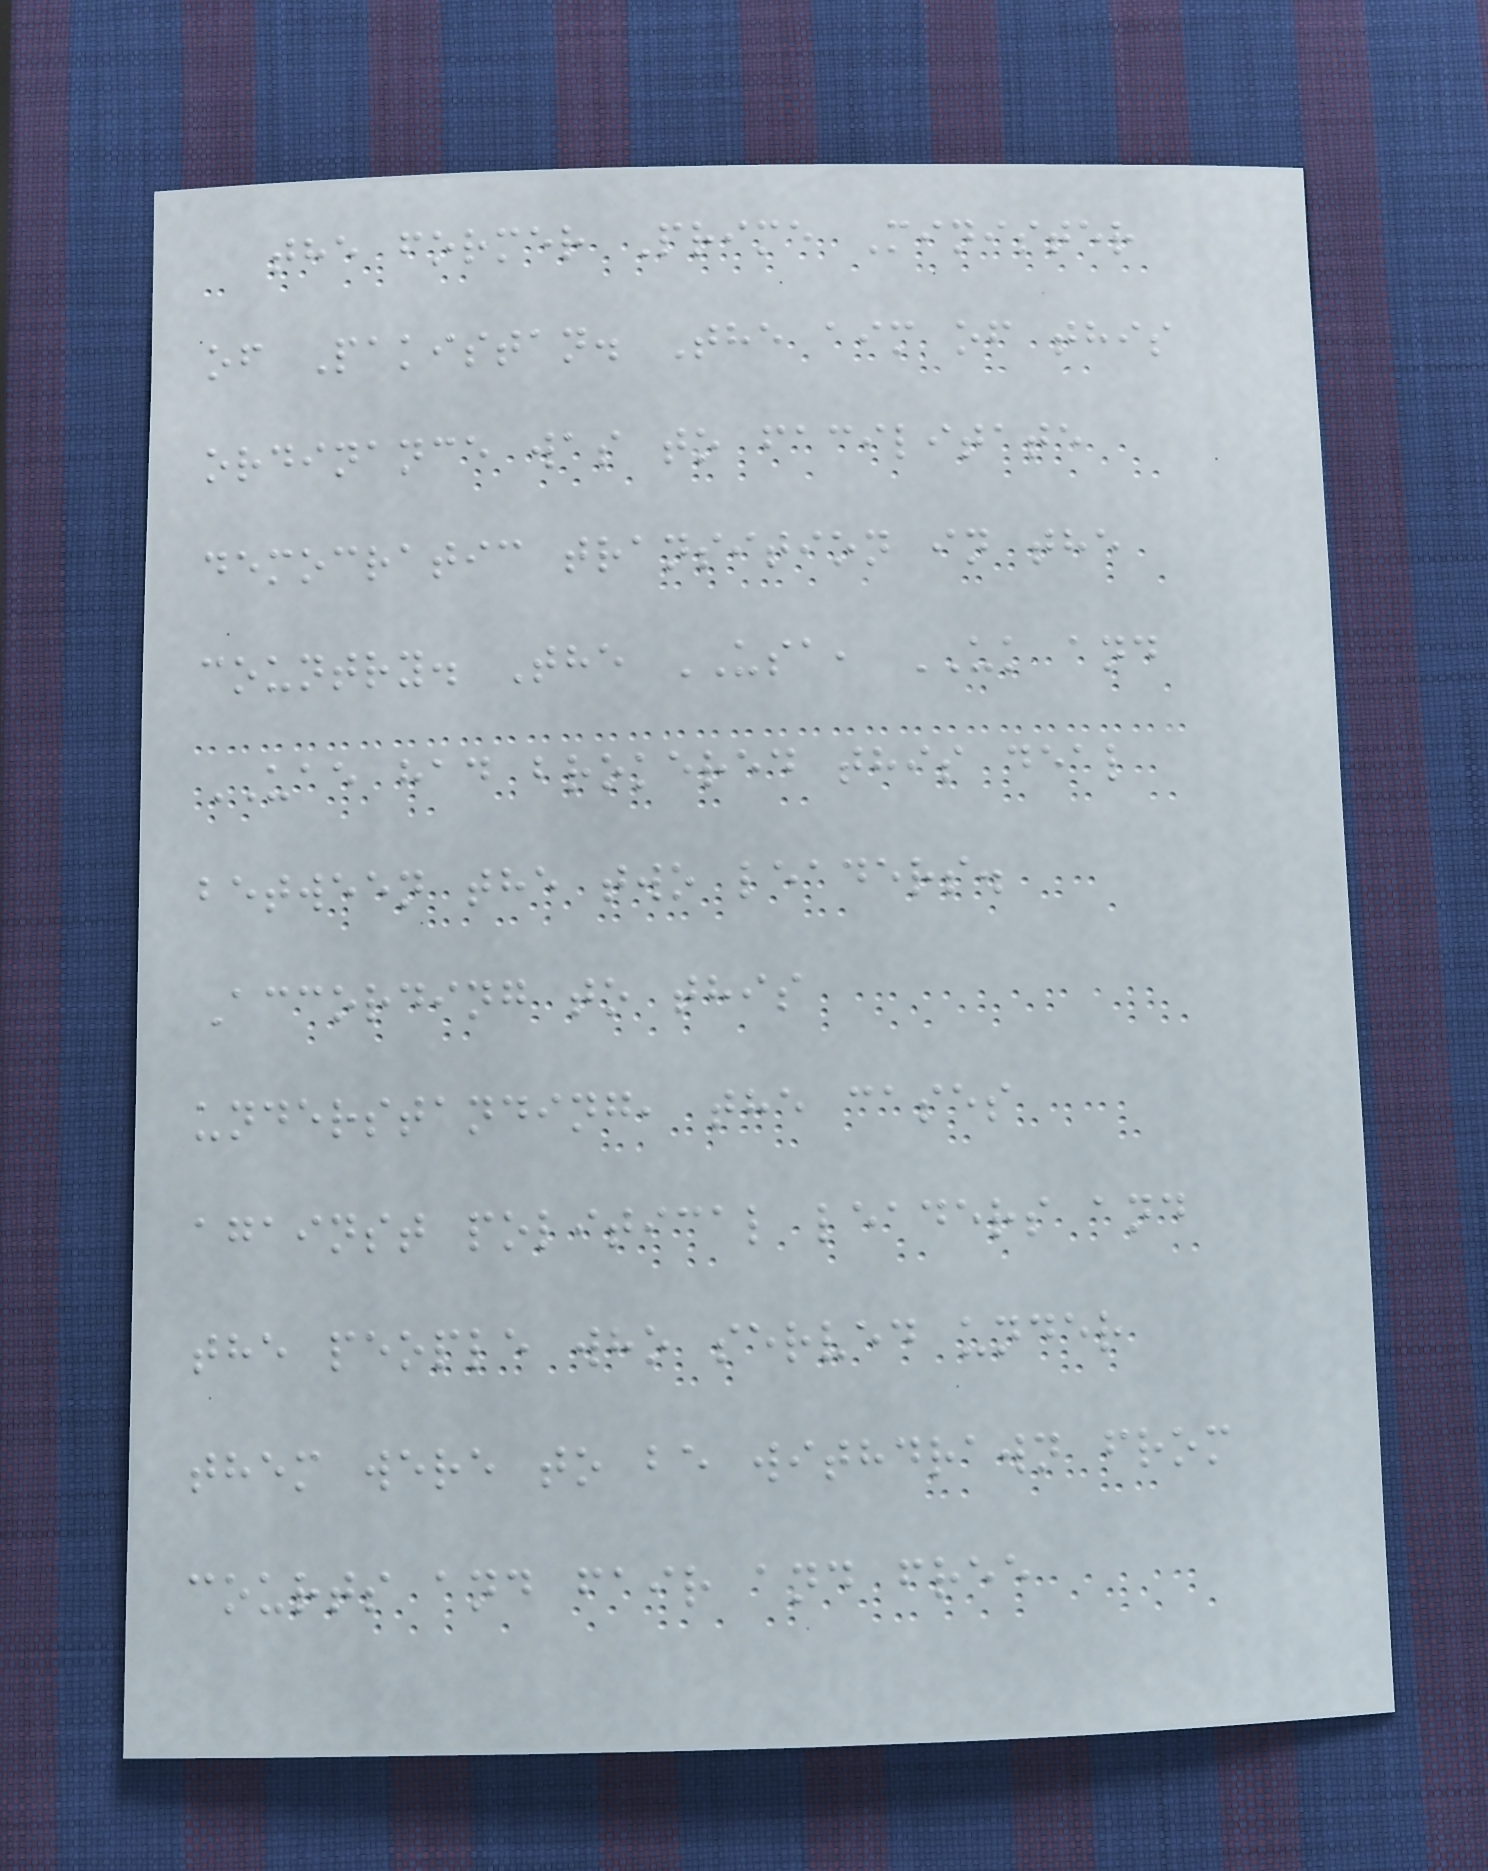the former Prime Minister
of Pakistan. The aim of this
ordinance was to facilitate
democratic transition in the
country. The USA, UK and
UAE had brokered this deal
between the two leaders.
According to this
understanding, the cases
against political leaders and
the people who served under
them were to be withdrawn from
courts and fair and free
